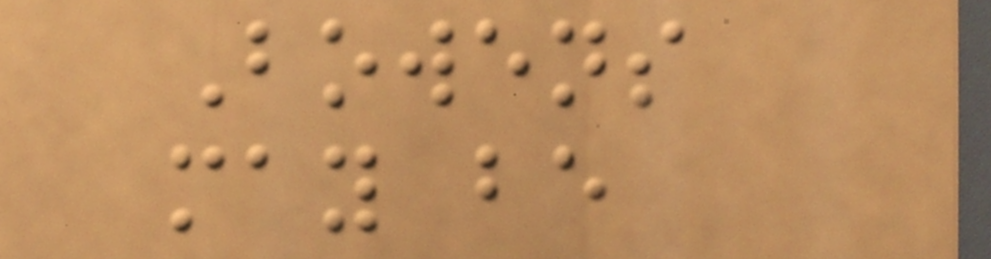Bowens
may be
